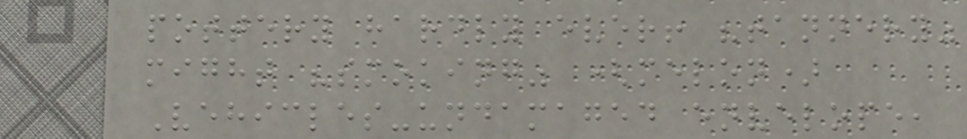pottery hardly ever! "tannery"
might "smoking" (melon)
Vehicles-undamaged envelope,
